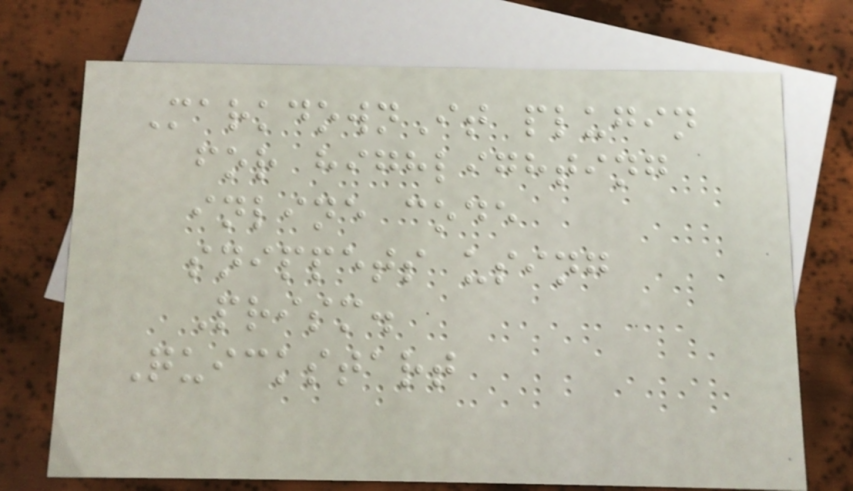MarkdownIt plugin
for highlighting
inline code
snippets using
Prism.
Quickstart
